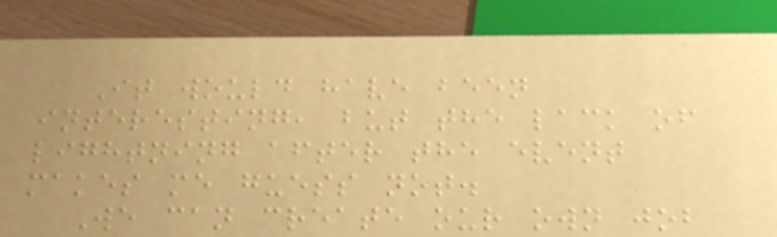It would have been
interesting, but the lack of
lightning after the event
makes me guess not.
We can create our own job
